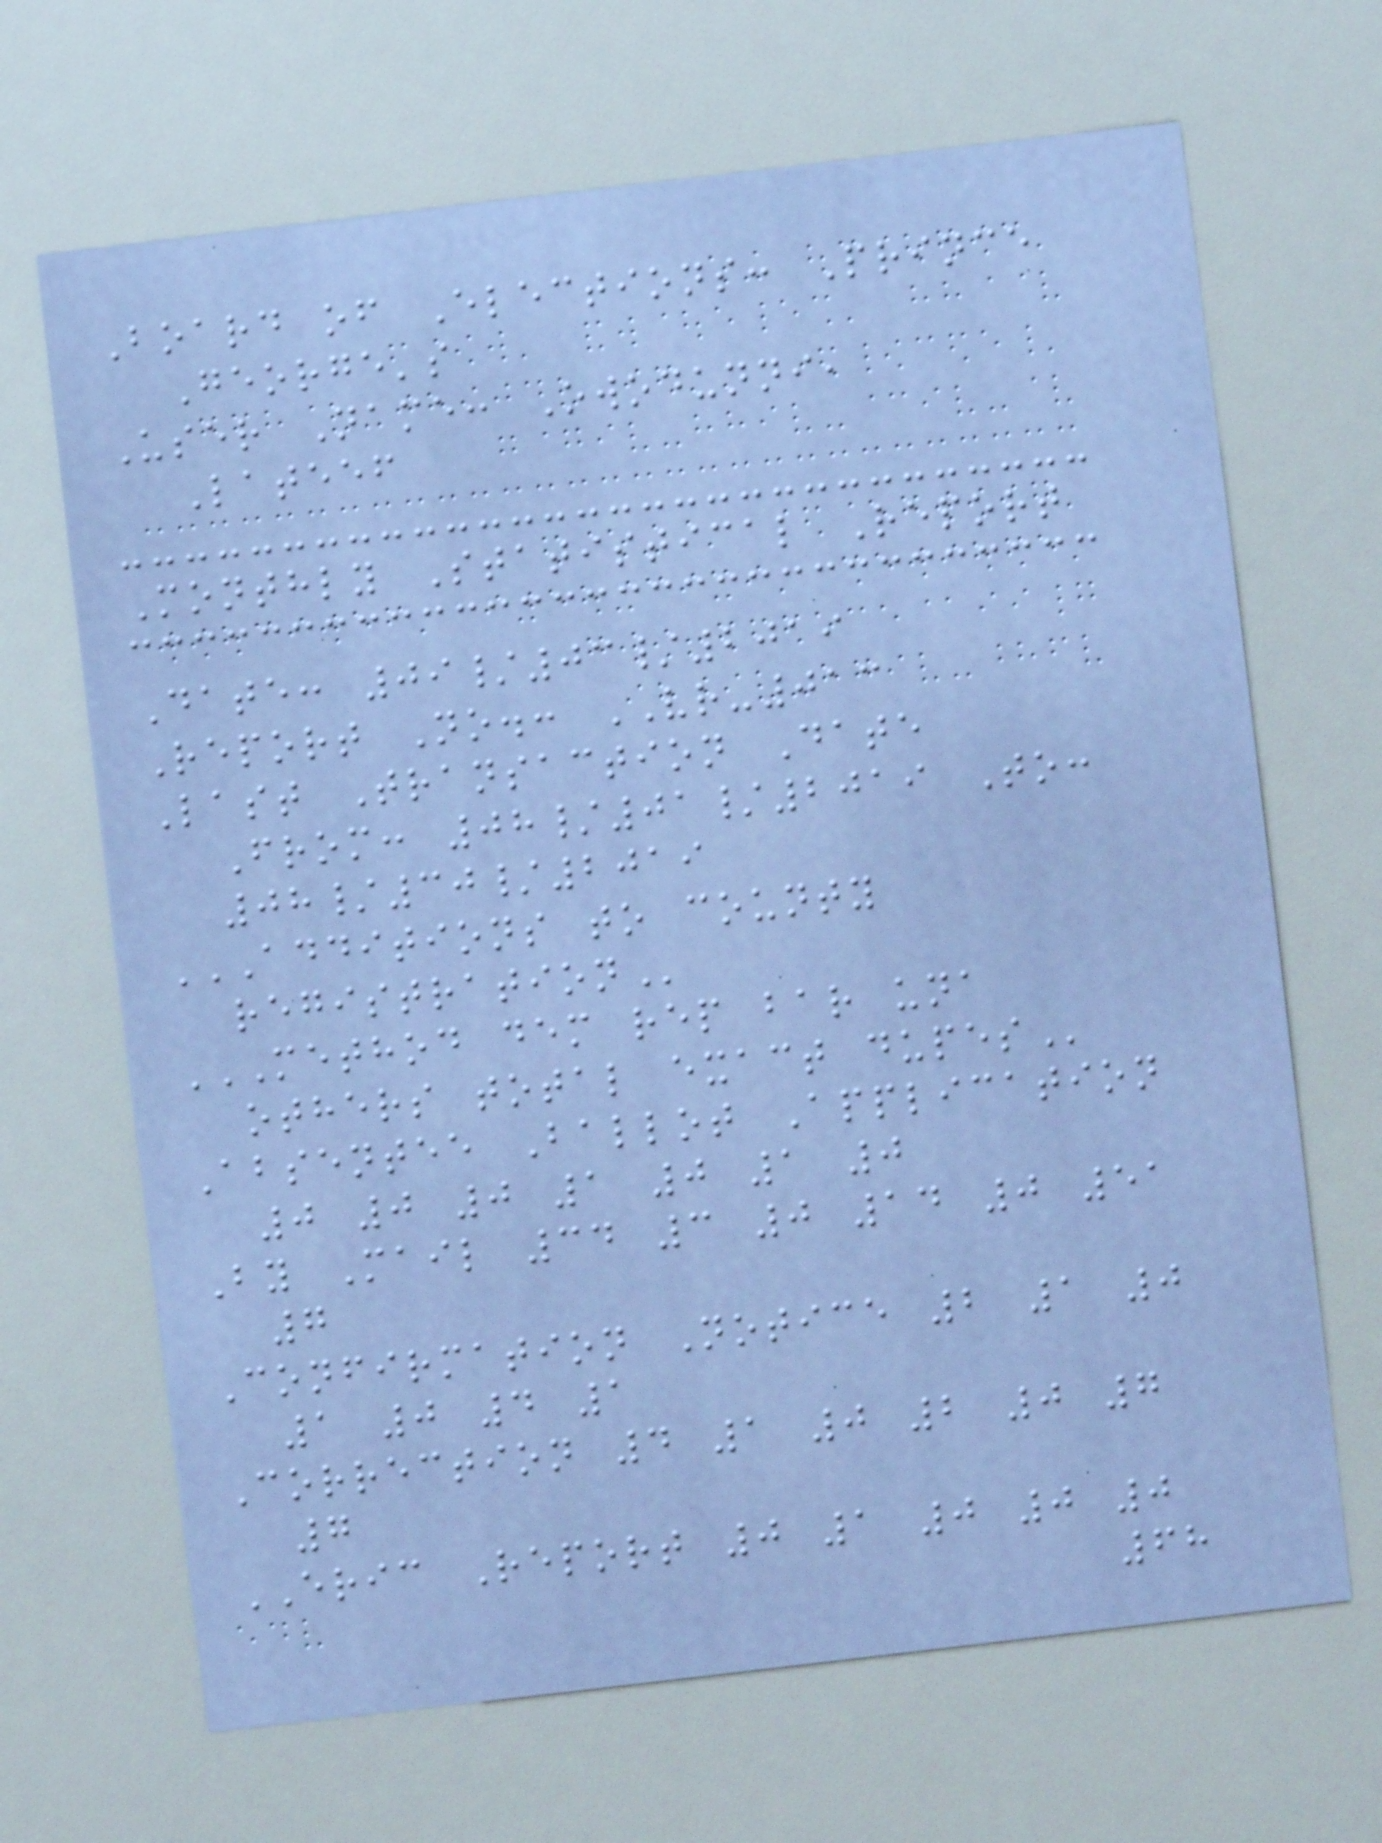Board of Elections: Prince
George's
User Name: Owodunni,
Lateef
Monthly Statistical Report
Date: 09/03/2019
Report No.: VR-013
Last Transaction Date
From: 08/01/2019 To:
08/30/2019
ADDITIONS TO COUNTY
REGISTRATION
METHOD DEM REP BAR UNA
OTHERS TOTAL EXACT DUPES
Absentee Ballot Application
0 0 0 1 0 1 0
By Mail 34 3 0 14 0 51
7
Confirmation Notice 2 1 0
1 0 4 1
Correction 4 1 0 2 0 7
7
ERIC Report 0 1 0 0 0
68
